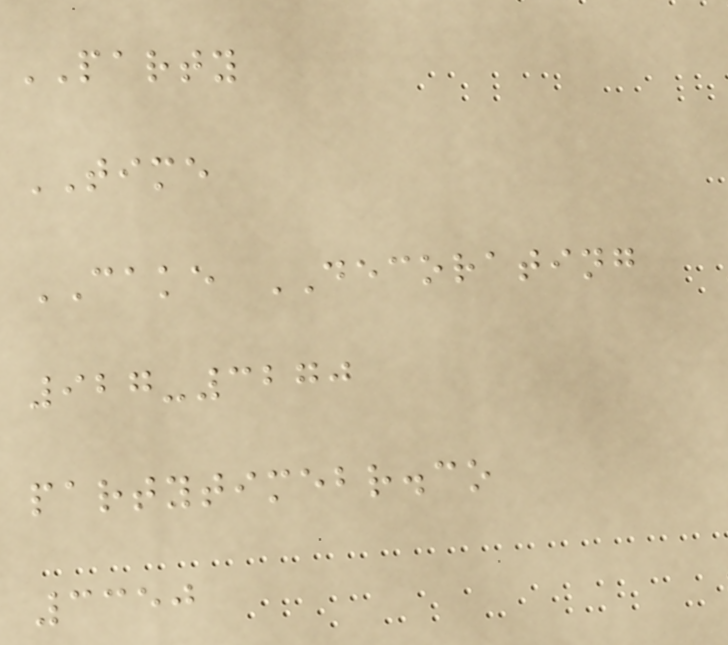PARTY
TIME
CAKE DECORATING
927-3270
partytimebr.co
3350
